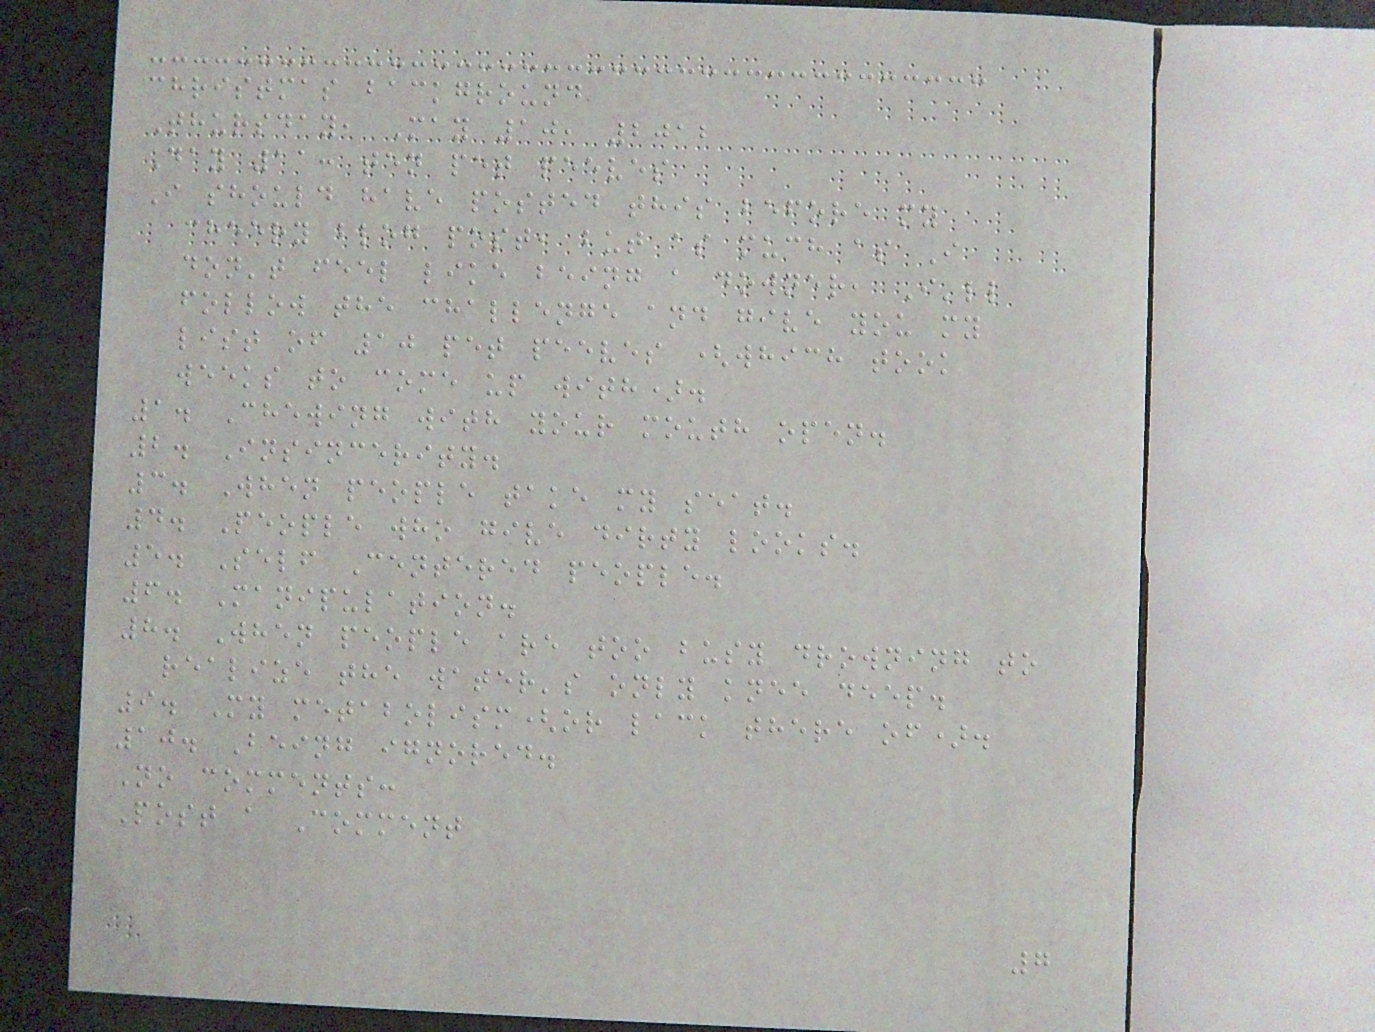christmas background
Thursday, May 10, 2012
Day 11: ten pet peeves
I should have posted this before my
cheery blog post, but as much as I
don't feel like being a downer, I'll
follow the challenge and give you my
list of 10 pet peeves (which took
weeks to come up with).
1. Chewing with your mouth open.
2. Insincerity.
3. When people take my seat.
4. People who give dirty looks.
5. Self Centered people.
6. Manipulation.
8. When people are too busy drowning to
realize the water's only knee deep.
9. My metabolism(or lack there of).
10. Being ignored.
No comments:
Post a Comment
7
